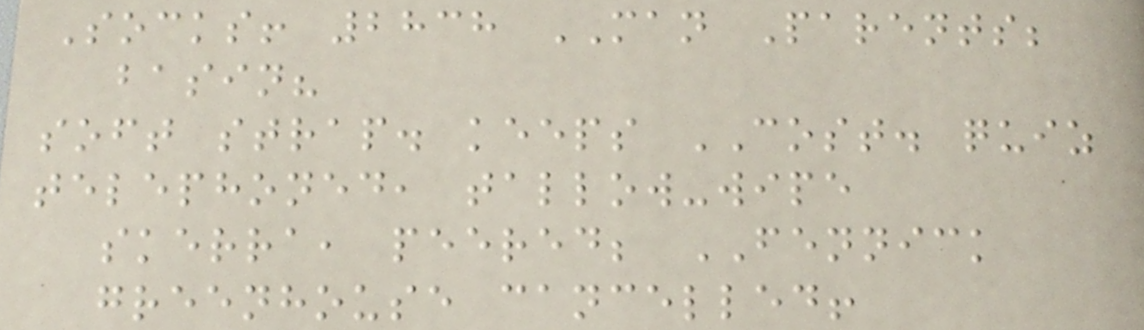Socks! 2838 MAN Parents;
basin?
soft strap. keeps COST. quiz
telephoned, tallow-wipe
skerra, peered; FENNICK
greenhouse cancelled!
